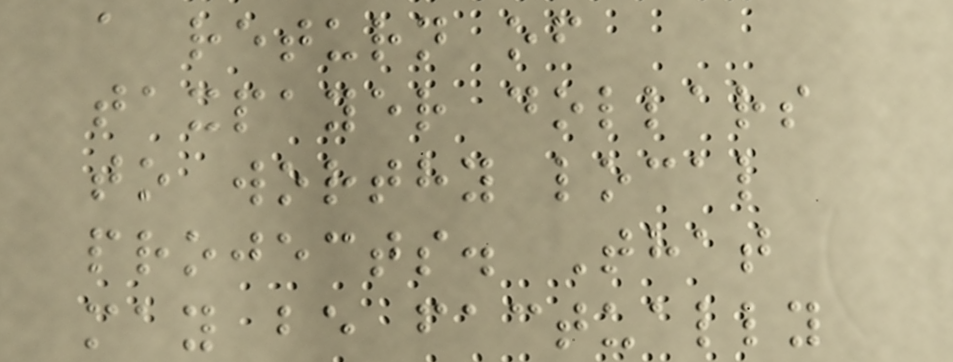a return of
taxpayer dollars
to worthy local
projects. That
may be factually
